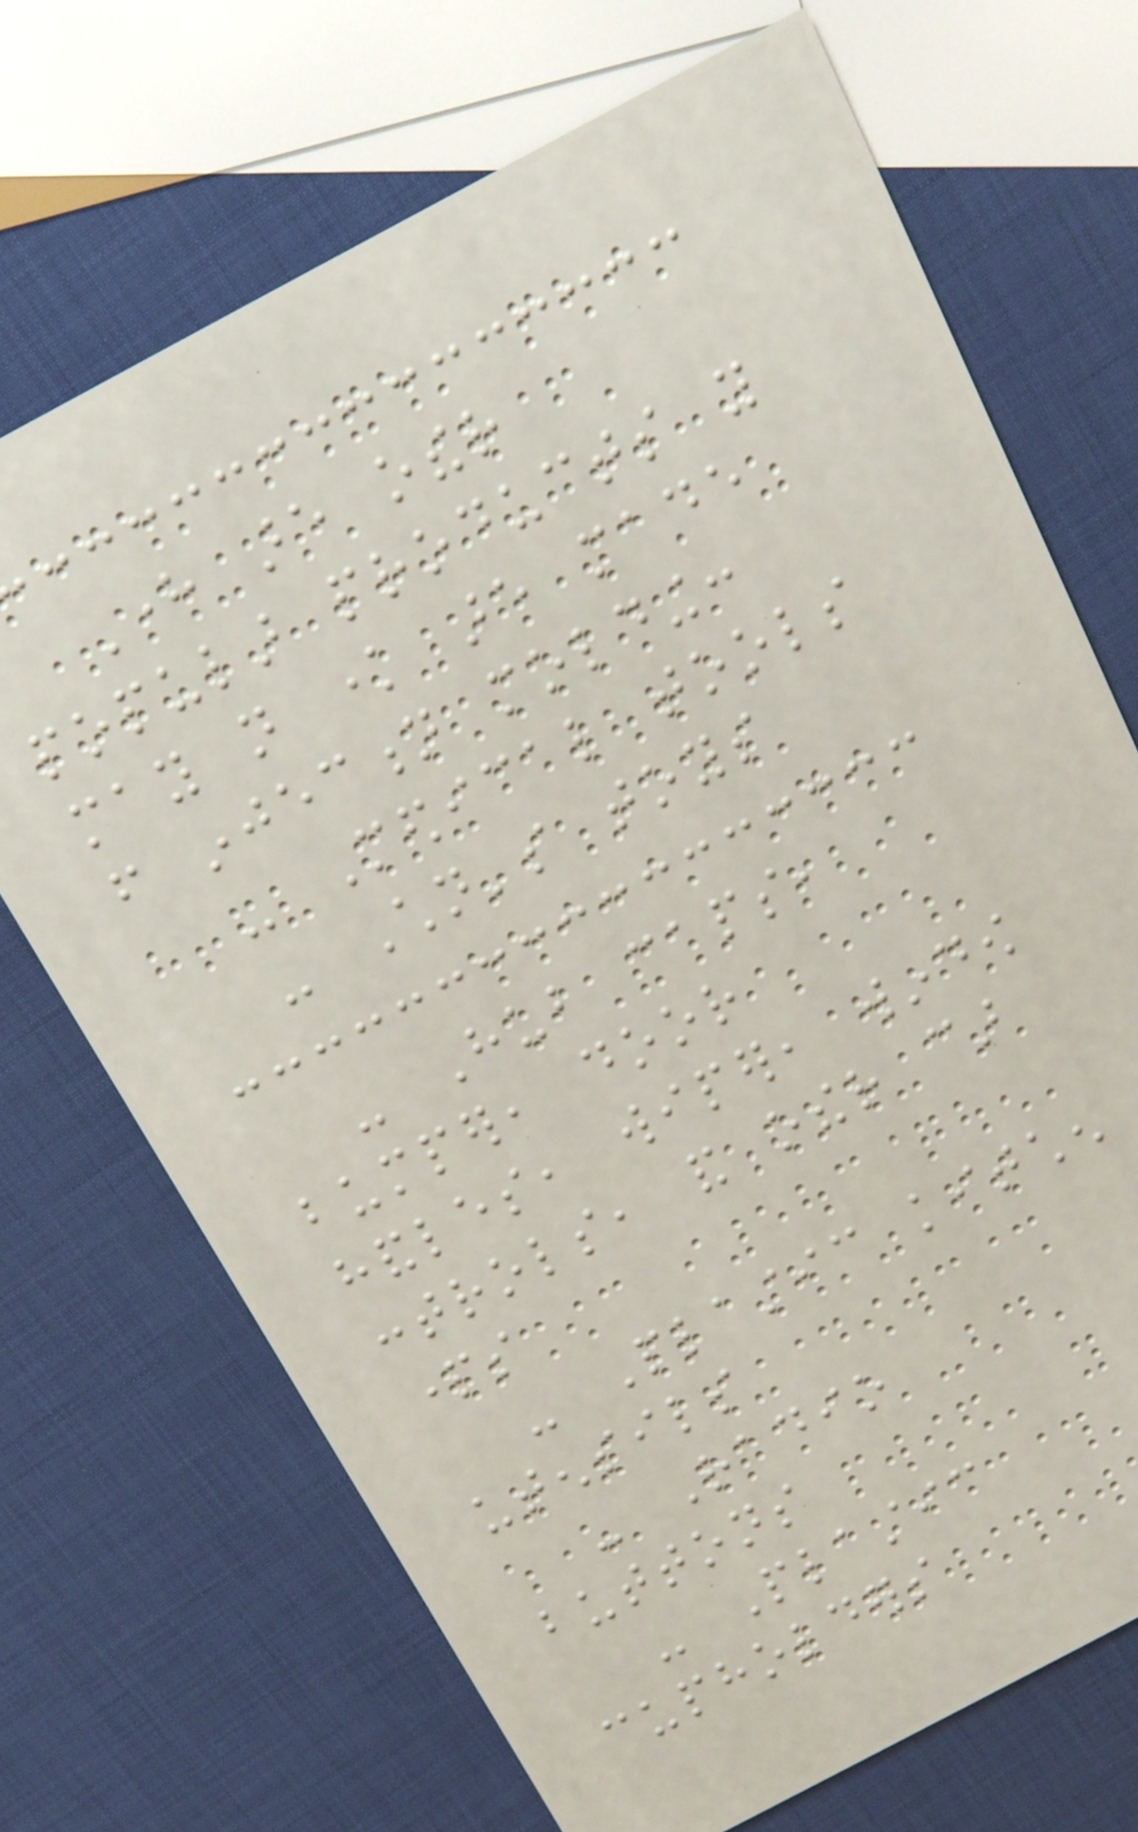Here are other
popular products you
may not know are made
from injection molding:
- Medical tools
- Children's toys
- Hub caps,
bumper, door
handles, wiper, window
controls, and other car
parts
- Plastic kitchen
utensils
- Radio
buttons
- Plastic
cupholders
